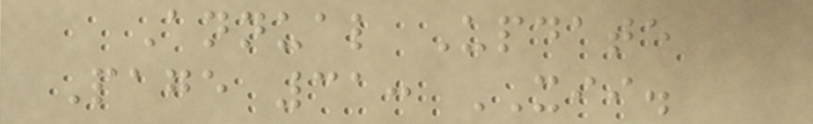Annual Update
Page 31: XII.
